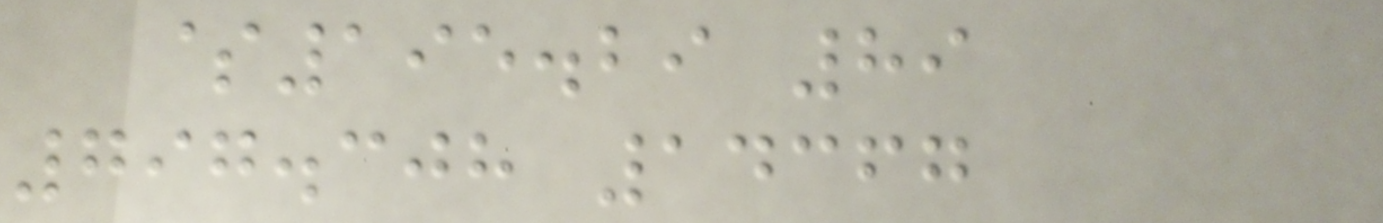$195.29 89
797.308 14367
